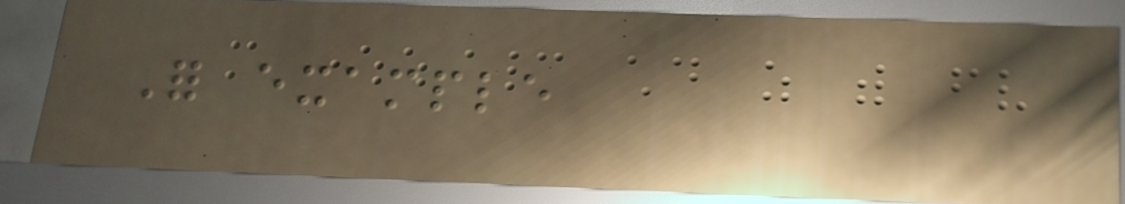For example
